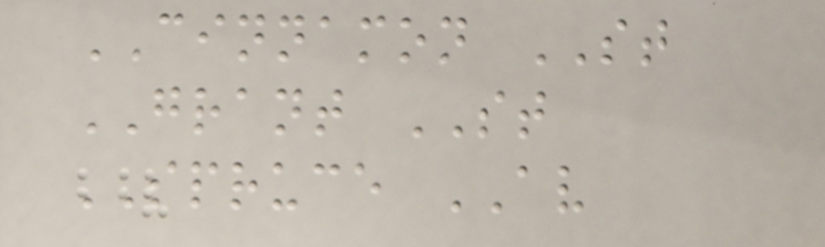CINNAMON ST
GRANT ST
SPRUCE AV
